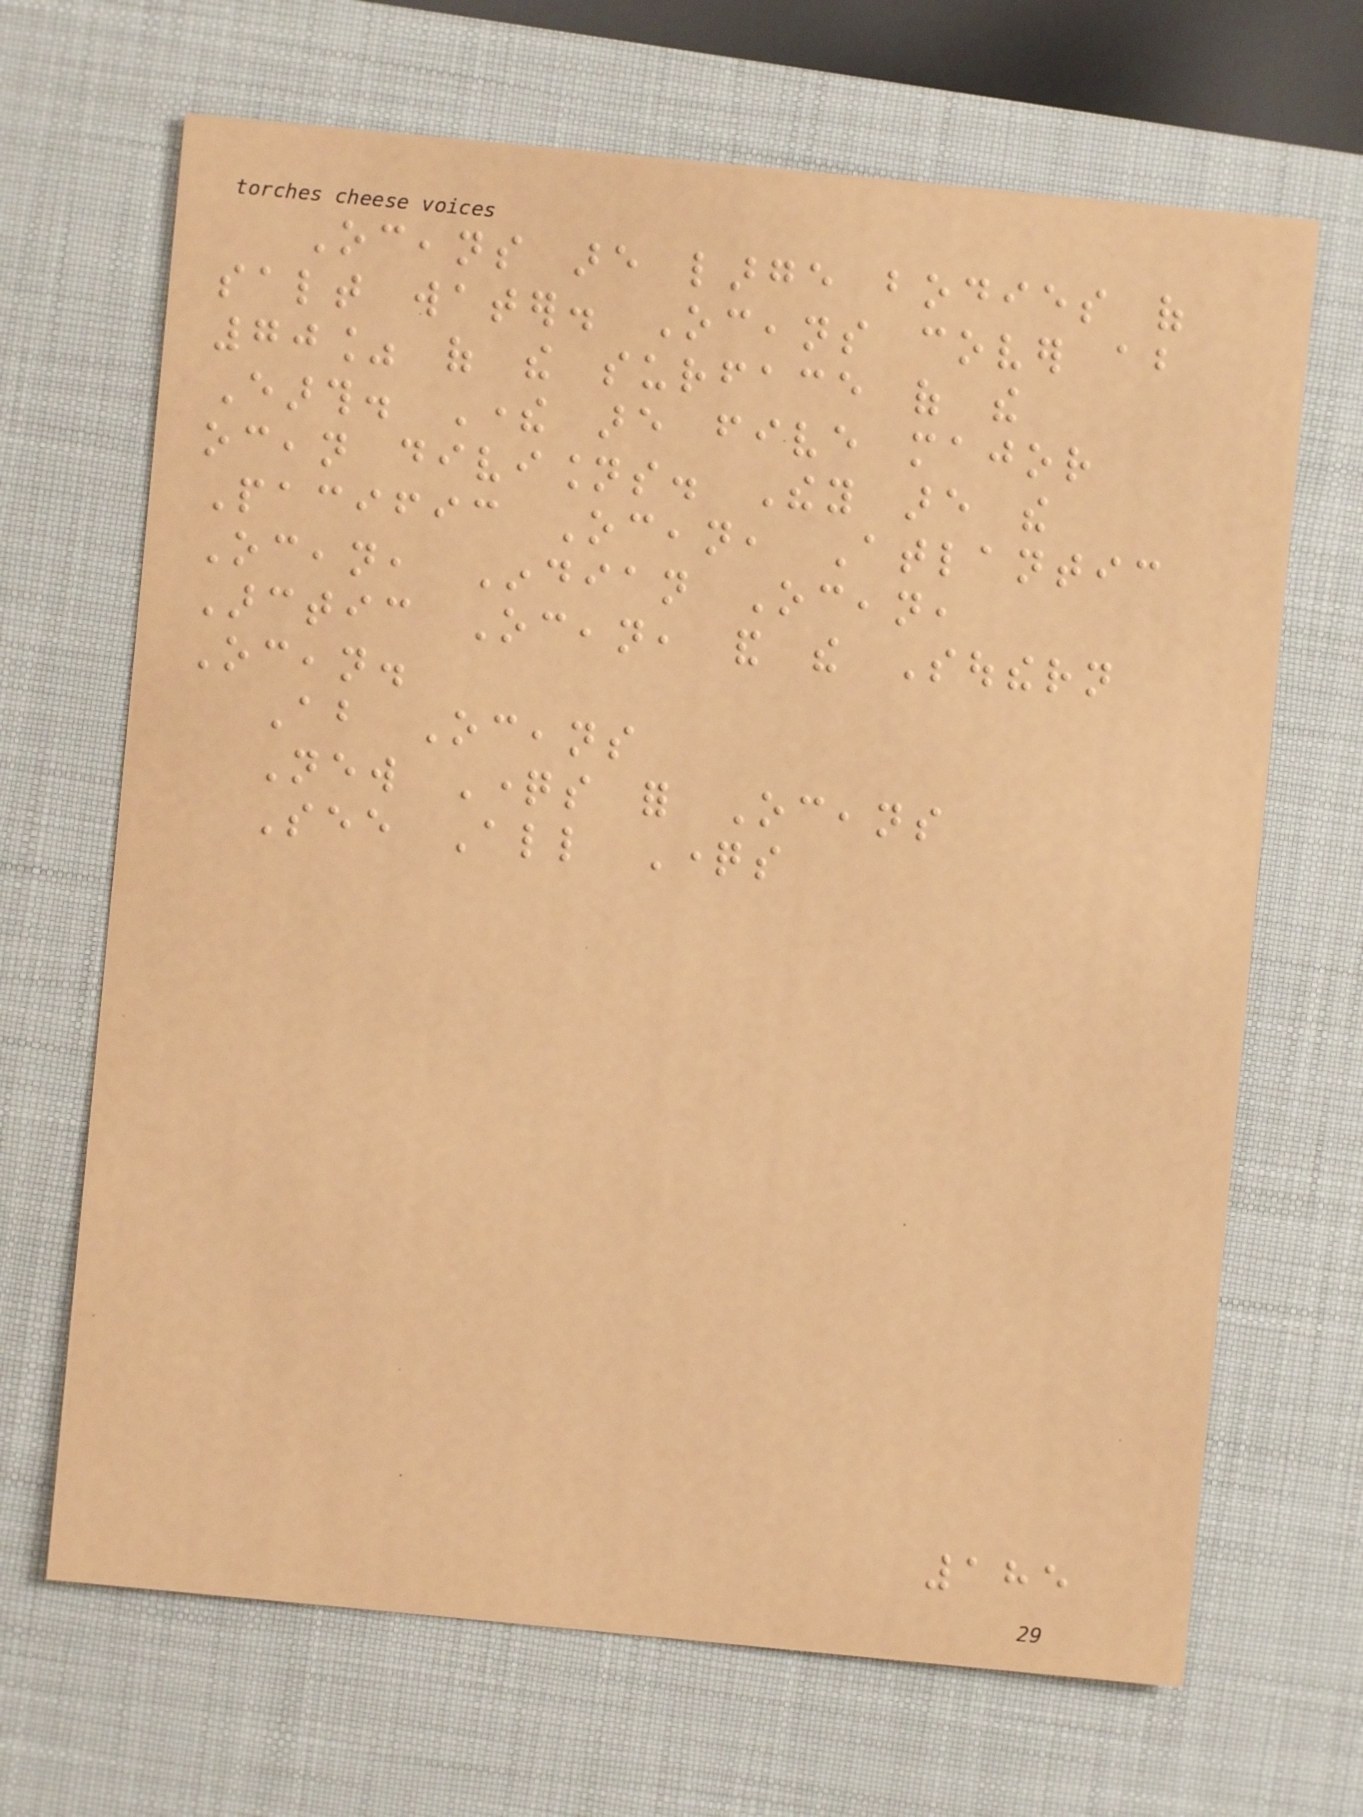Oceans are large bodies of
salt water. Oceans cover about
70% of the surface of the
Earth. There are five major
ocean divisions. They are the
Pacific Ocean, Atlantic
Ocean, Indian Ocean,
Arctic Ocean, and the Southern
Ocean.
About Oceans
New Questions for Oceans
See All Questions
185
